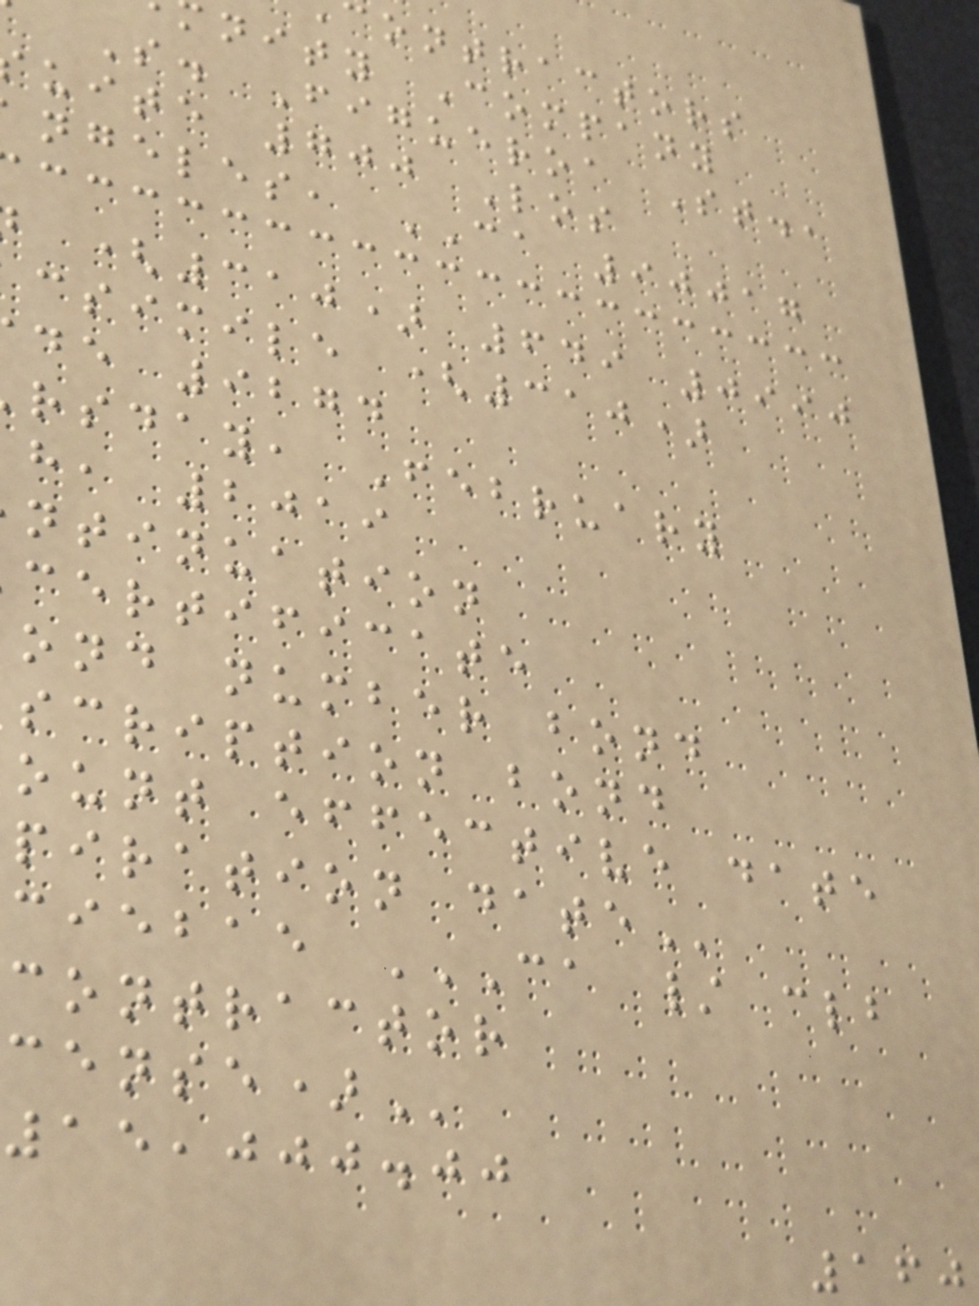contractors
nity Company
S. Figueroa St.,
uite 700 Los
ngeles, CA 90017
(310) 649 0990
csimile (310)
de 9274
rsday, February
h, 2019
ntinuation
certificate
ond number bond
scription bond
ount effective date
piration
contractor
15,000.00
160
